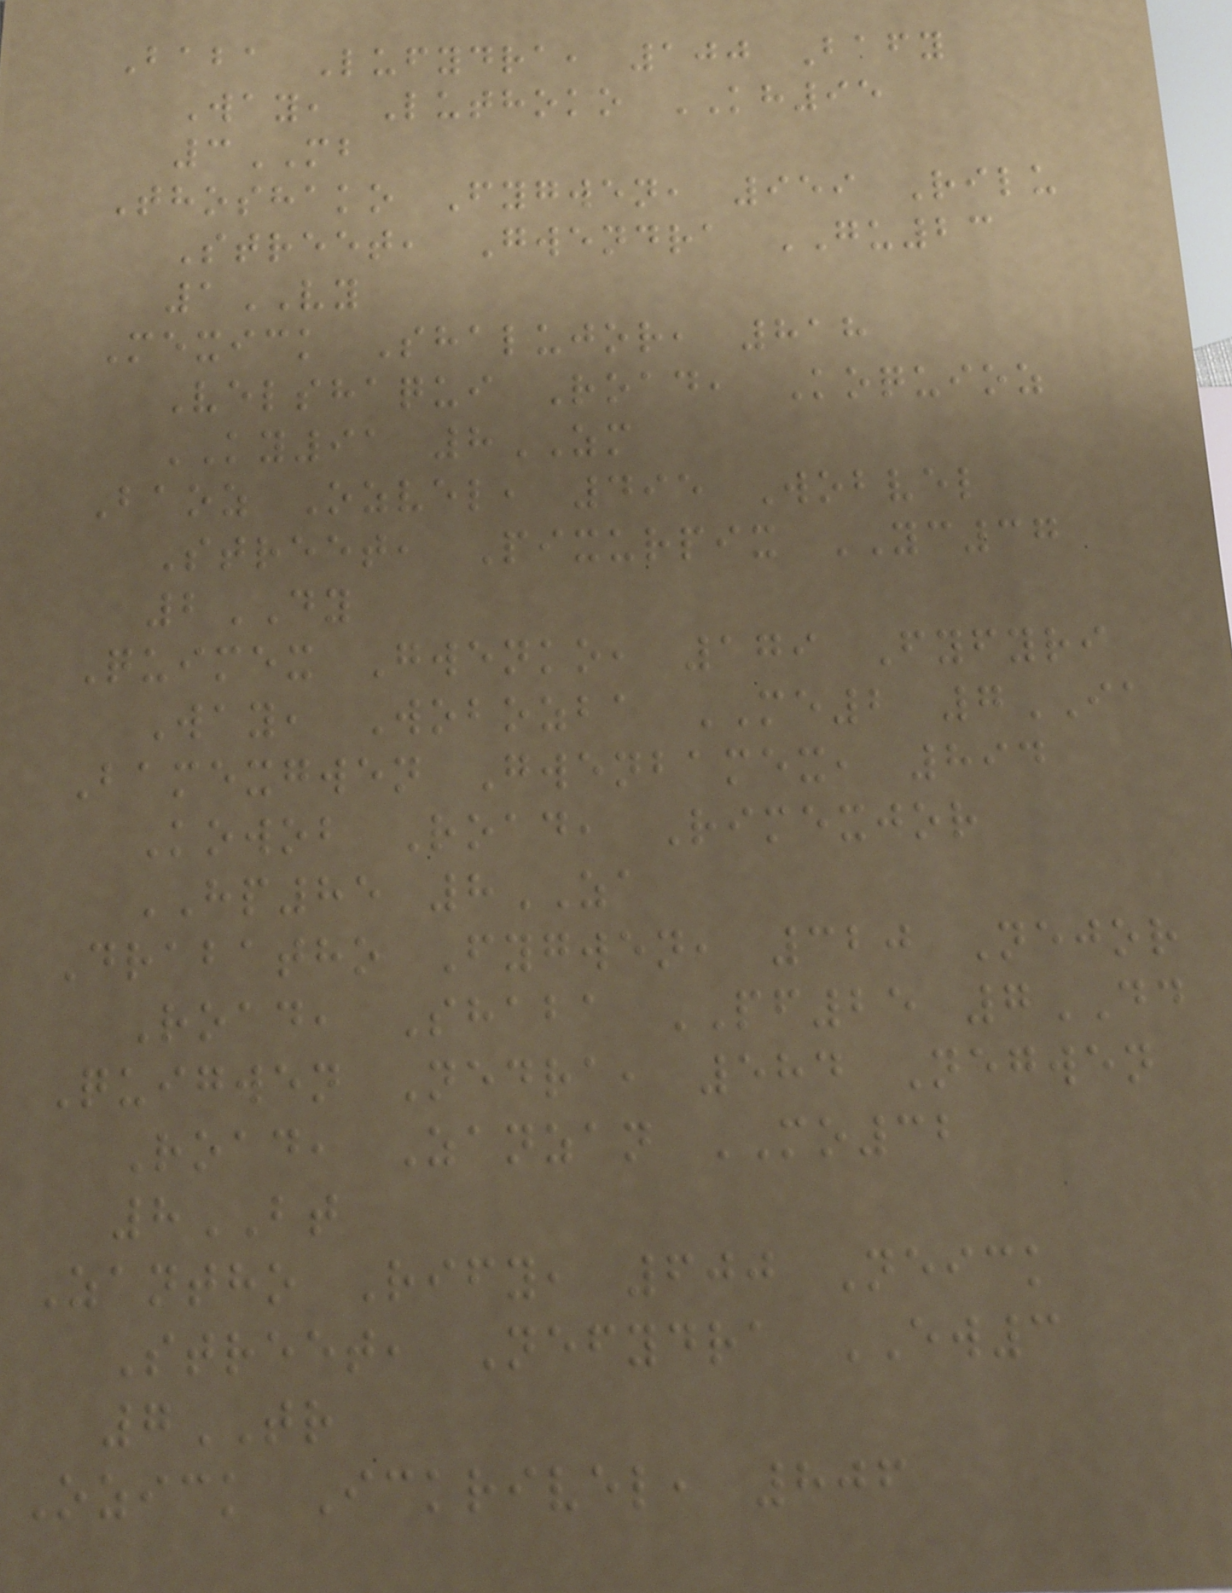Baba Lufydra, 100 Bafy
Way, Luthoko KH95
3MB
Thoshako Fygwen, 959 Rilu
Street, Gwendra GU23
1VY
Mexick Shalujor, 818
Velshaqui Road, Koquioz
KY91 8ZM
Baoz Ozvel, 495 Wobvel
Street, Pixurpix YC37
2DY
Quimex Gwenko, 179 Fyfyri
Way, Wobozba ME2 7IA
Bamexgwen Gwenbamex, 894
Kowob Road, Rimexjor
HP85 8ZA
Drabatho Fygwen, 320 Nejor
Road, Shaba PF25 7DD
Quigwen Nedra, 584 Negwen
Road, Zanzan MO32
8BT
Zantho Rify, 600 Neick
Street, Nefydra EW3
7TR
Ozick Ickrivel, 806
